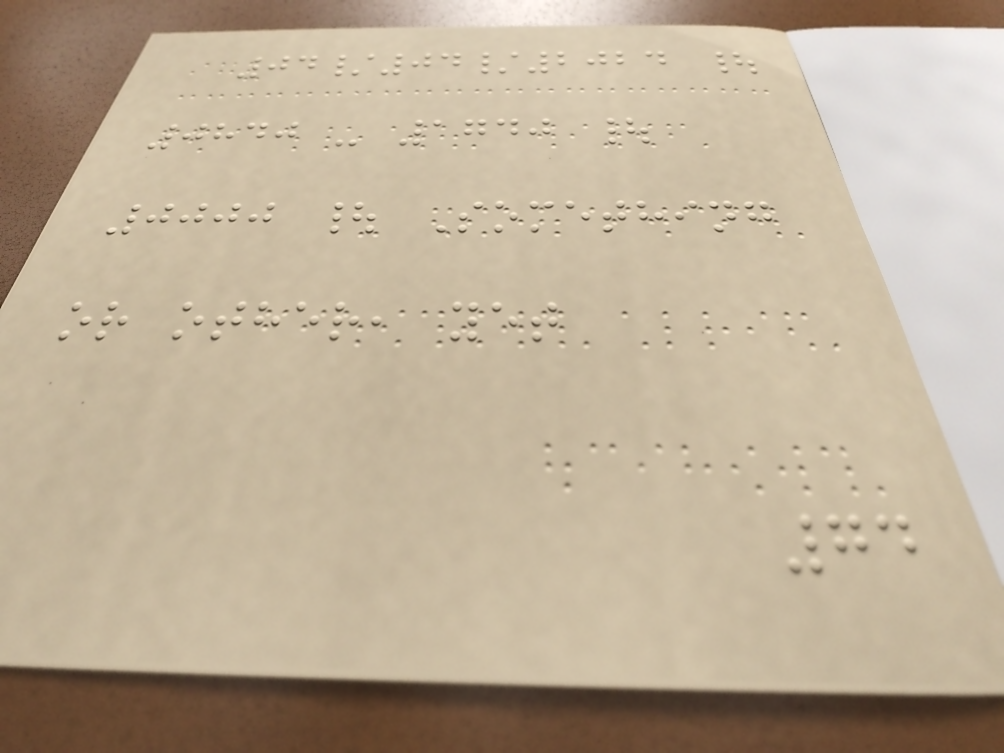04/04/2024 |
0840 - 1740 |
0000 | Something
or other, yet
74
